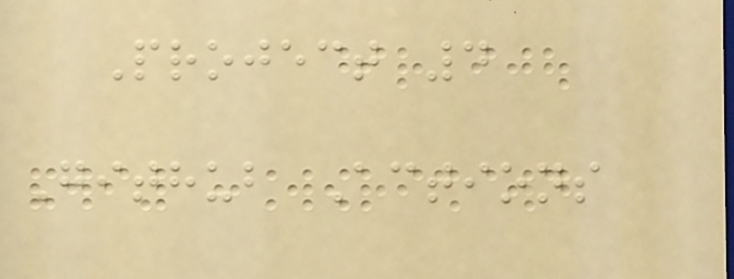Project 4
Github Actions
